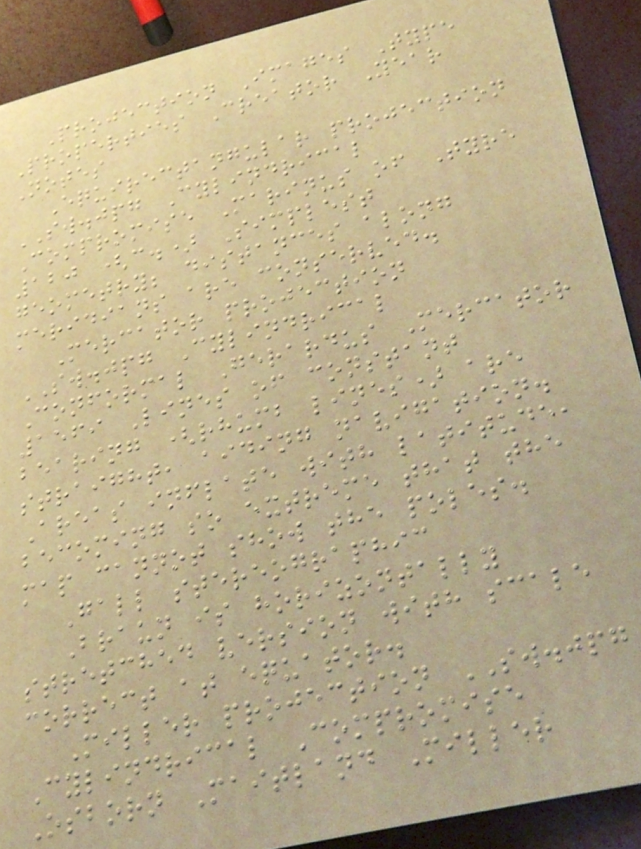Projection Images Type
Properties Creator Year
Notes
Equirectangular projection
SW.jpg Cylindrical
Compromise Marinus of Tyre
120 (c.) Simplest
geometry; distances along
meridians are conserved.
Mercator projection
SW.jpg Cylindrical
Conformal Gerardus Mercator
1569 Lines of constant
bearing (rhumb lines) are
straight, aiding navigation.
Areas inflate with latitude,
becoming so extreme that the
map cannot show the poles.
Gall stereographic
Braun is horizontally
stretched version with scale
correct at equator.
Miller projection SW.jpg
Cylindrical Compromise
Osborn Maitland Miller
